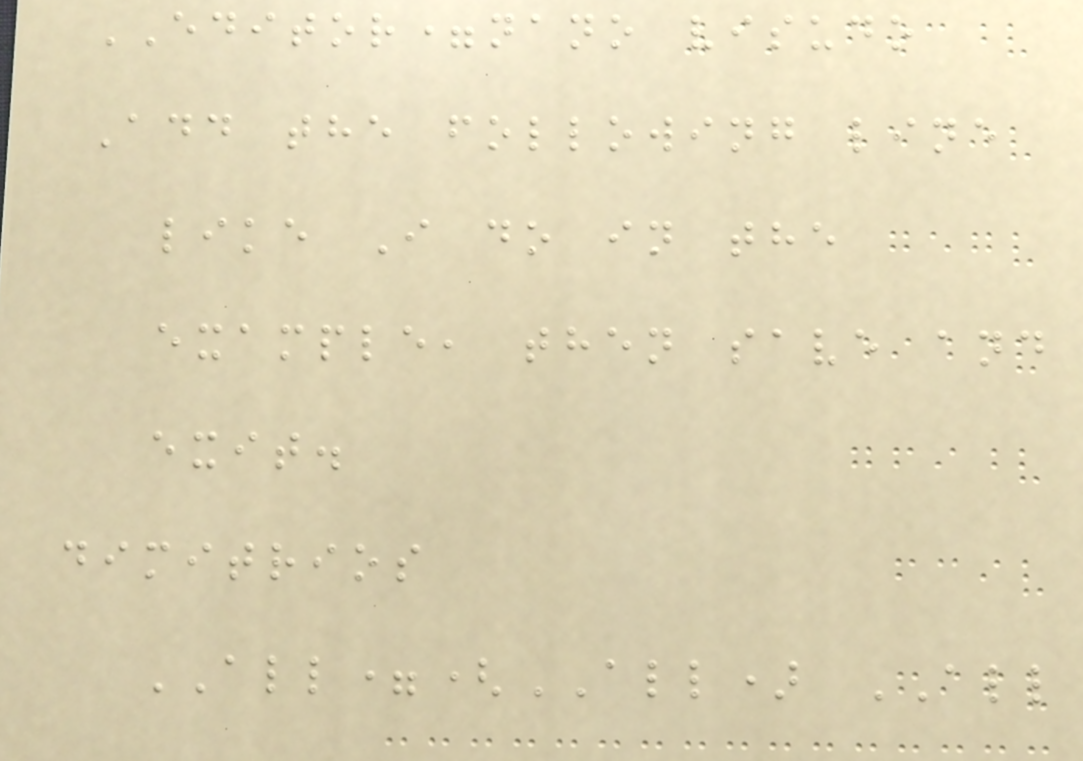EDITOR=nano visudo
Add the following line
like I do in the
example, then save and
exit.
dimitrios
ALL=(ALL) ALL
